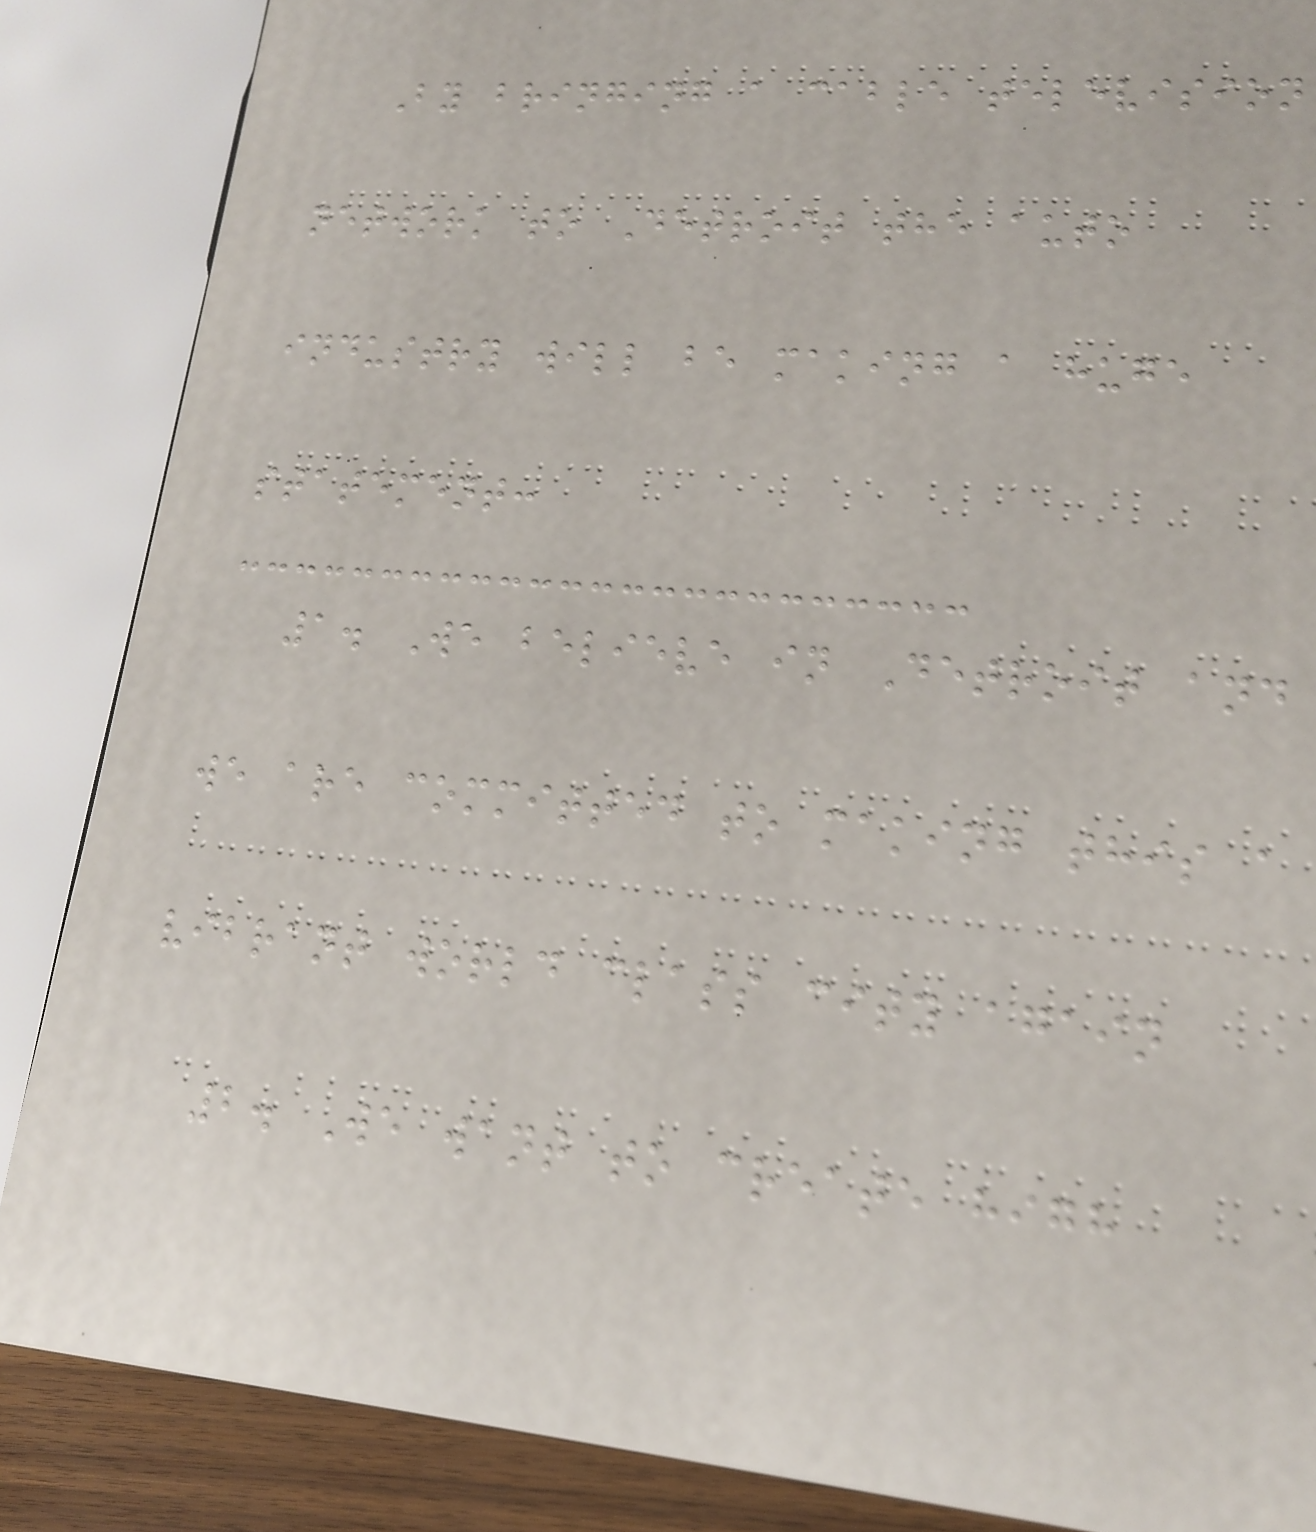By bringing a cable television
network to Detroit the auto
industry will be making a huge
statement:
1. We believe in Detroit and
we are committed to making this a
vibrant world class city again
2. We want to create high
